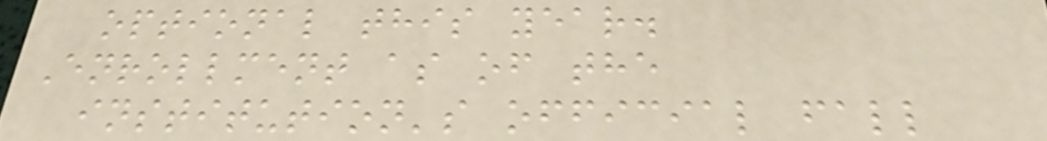optional this year.
Enrollment as of the
institution's official fall
